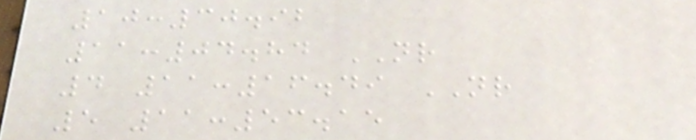10:30.92
11:04.84 NR
4 11:16.49 NR
5 11:53.15
